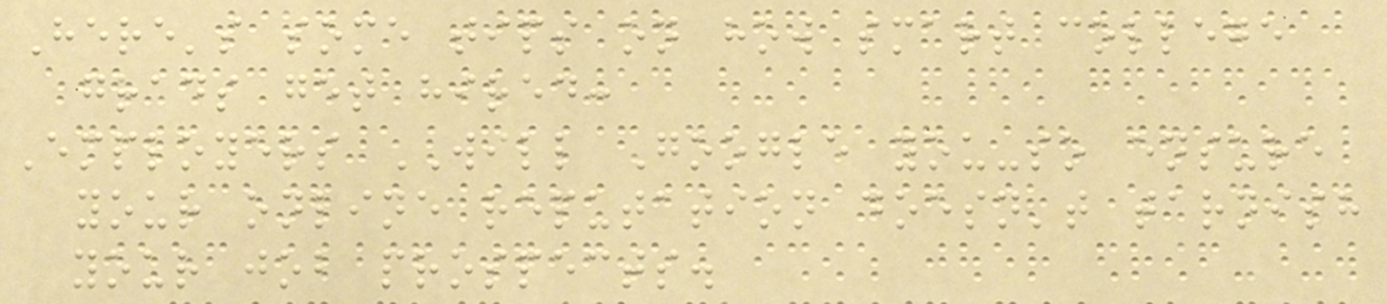Here's some tips on how smart college
grads get hired:
Employers WILL Google you-so ensure
your online reputation doesn't tarnish
your job prospects.
